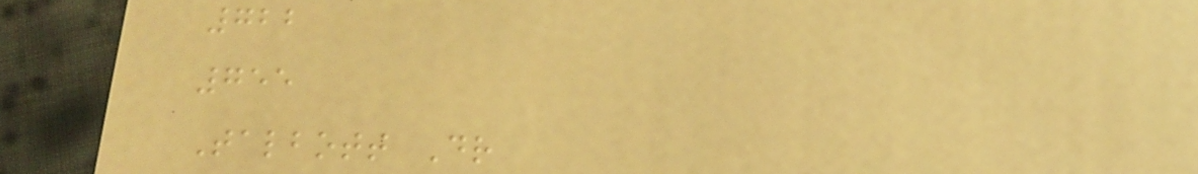722
755
Talbott Dr
